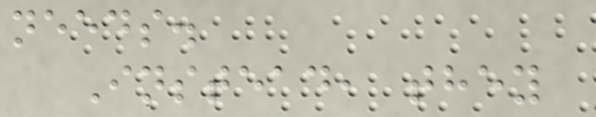needs.
Instead, they
